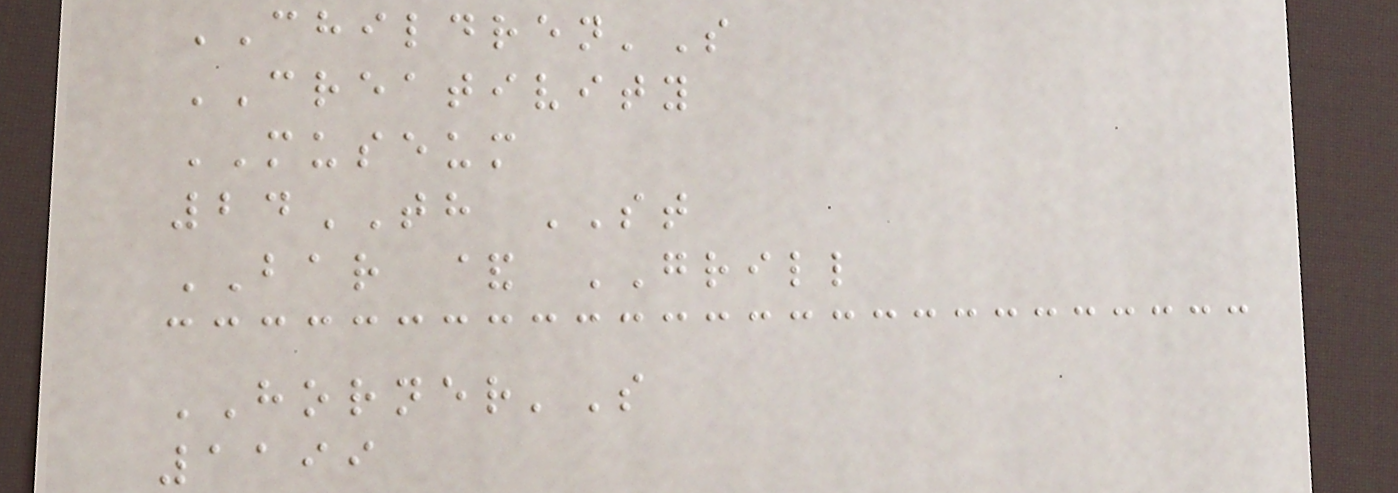CHILDREN'S
CREATIVITY
MUSEUM
24TH ST
BAR & GRILL
HORNER'S
1199
